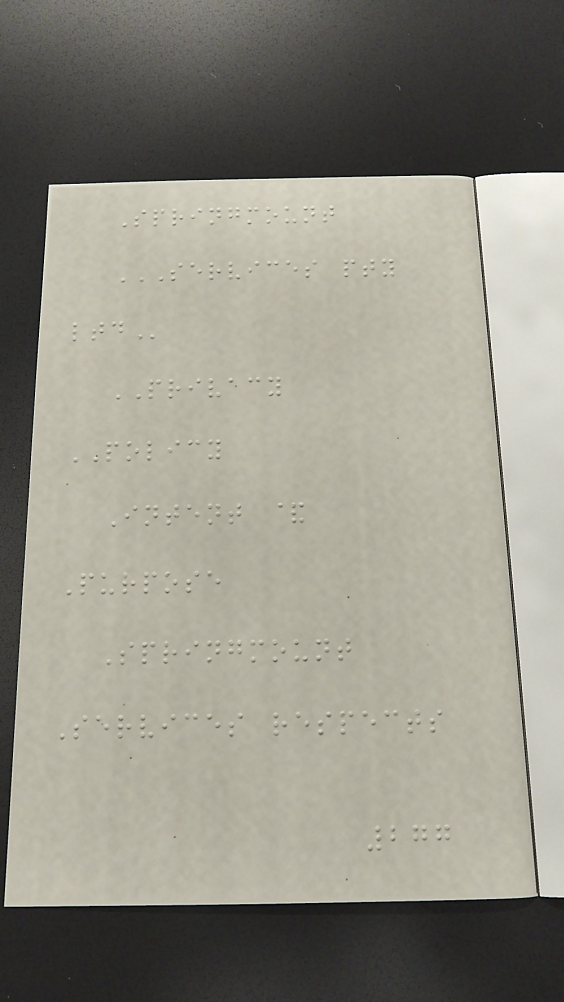Springmount
SERVICES PTY
LTD
PRIVACY
POLICY
Intent &
Purpose
Springmount
Services respects
277
